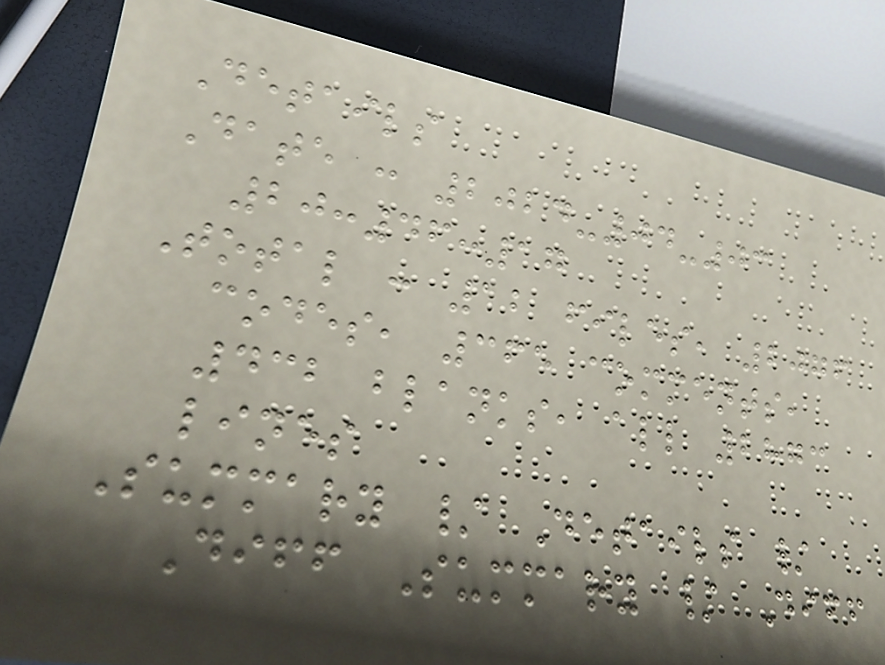Details
Date : 2024-04-03
20:46:17
Total : 12 files, 2076
codes, 365 comments,
432 blanks, all 2873
lines
Summary / Details /
Diff Summary / Diff
